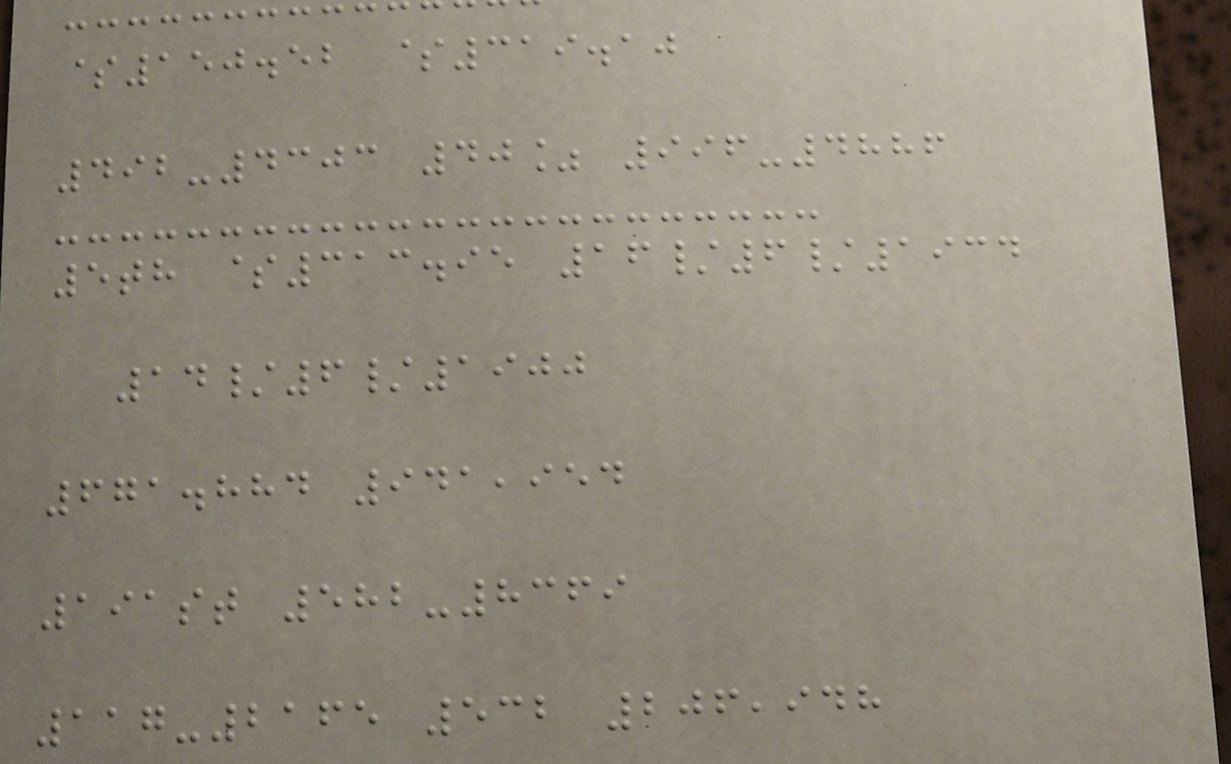$150.52 $319.10
492-4303 40% 996-4886
5th $313.95 16/6/1934
14/6/1900
671.884 941,954
191st 582-8369
117-2165 532 206,948
